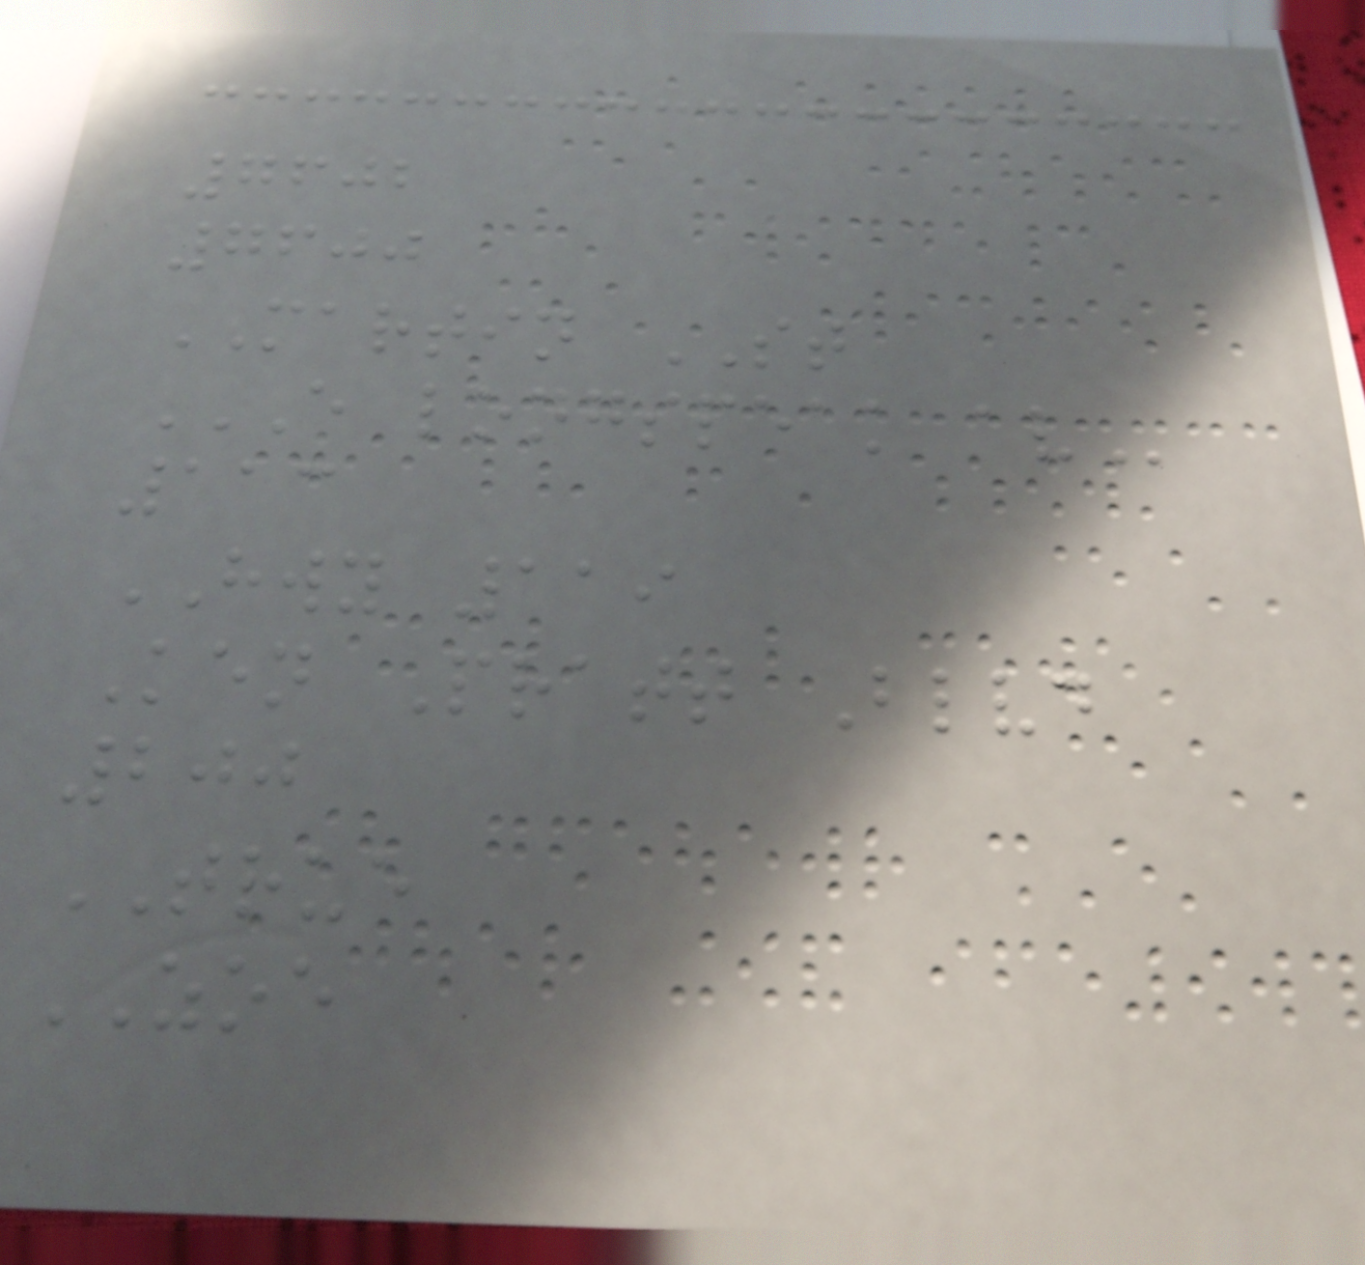7602
7600
MARTIN ST
E LONGSPEAK AV
113
HWY 119
Ken Pratt Blvd
200
TRUE
ZOE
